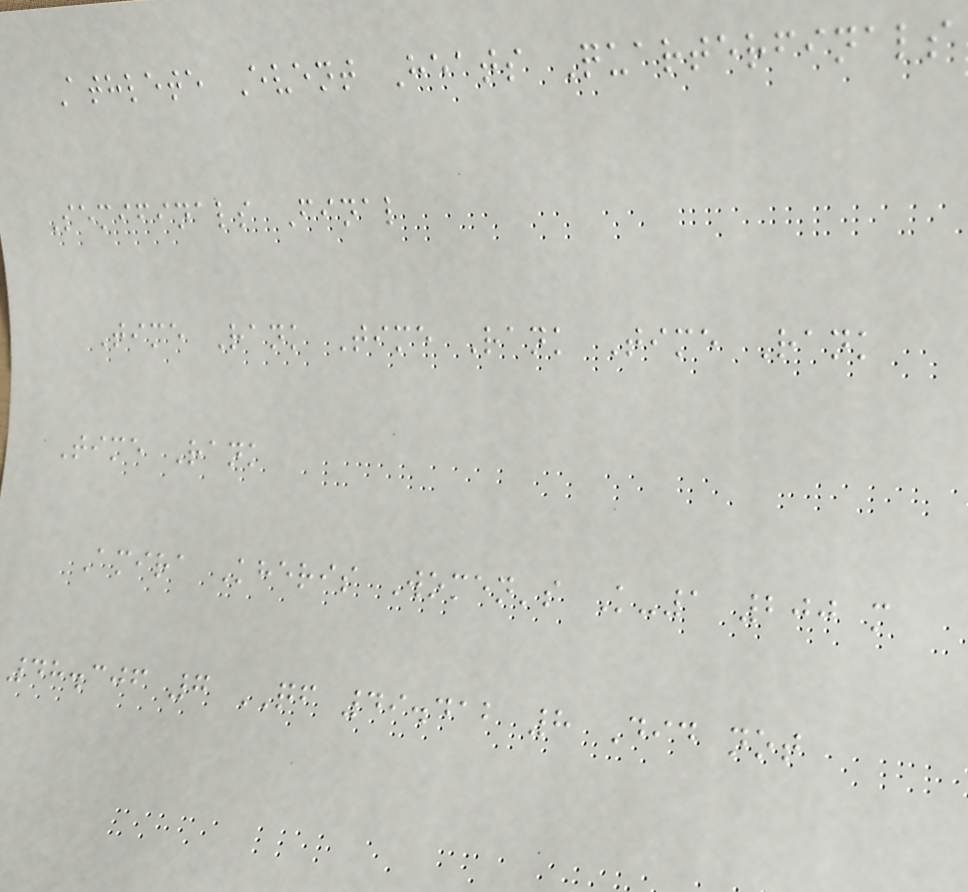Athlete Event Heats Quarterfinals
Semifinals Final
Time Rank Time Rank Time Rank
Time Rank
Amira Kheris Women's K-1 200 m
48.306 7 QF 49.412 8 Did not
